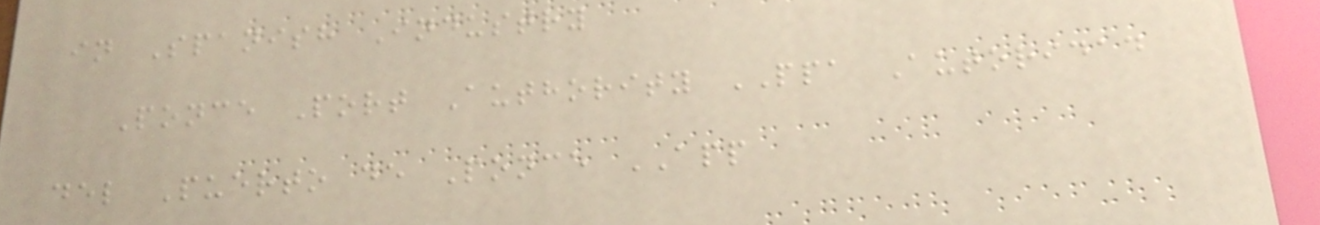in Spanish Industry
Ponce Port Authority PPA Autoridad
del Puerto de Ponce APP
